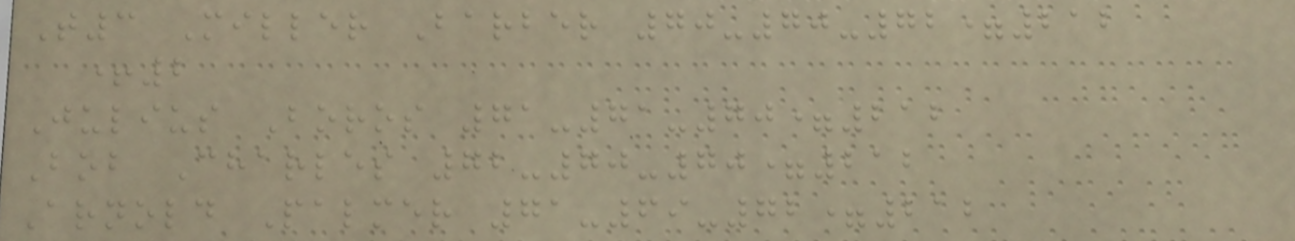T3 Miller Barber 70-70-72=212
+2
Julius Boros 71-71-70=212
Bob Charles 72-70-70=212
Arnold Palmer 71-69-72=212
